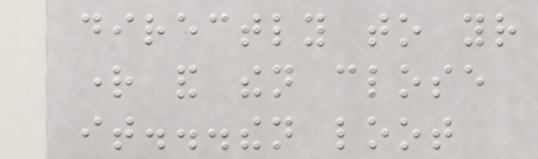directly to your
right and then close
it...then loot
